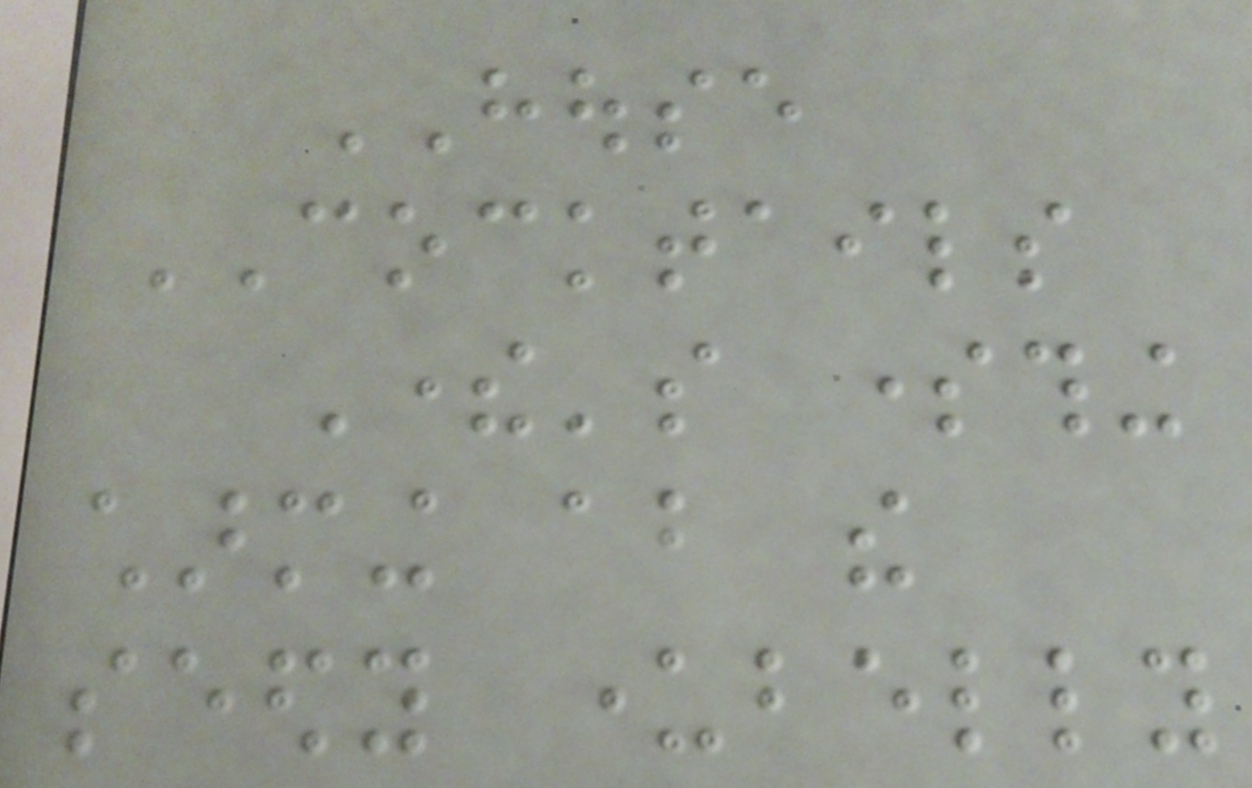HOUSE
COCKTAILS
There's something
charming about the
seedy underbelly
